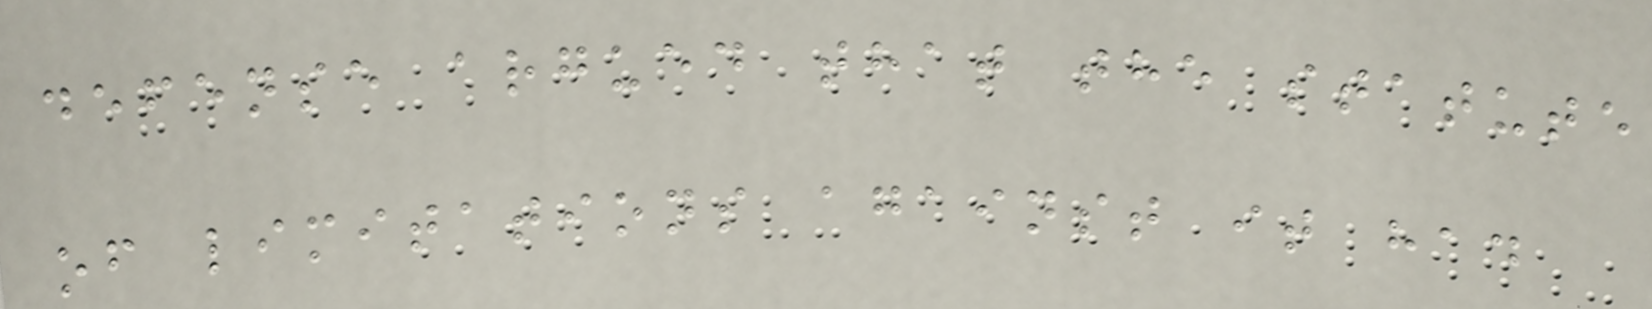defense argued that the statute
of limitations against it had
